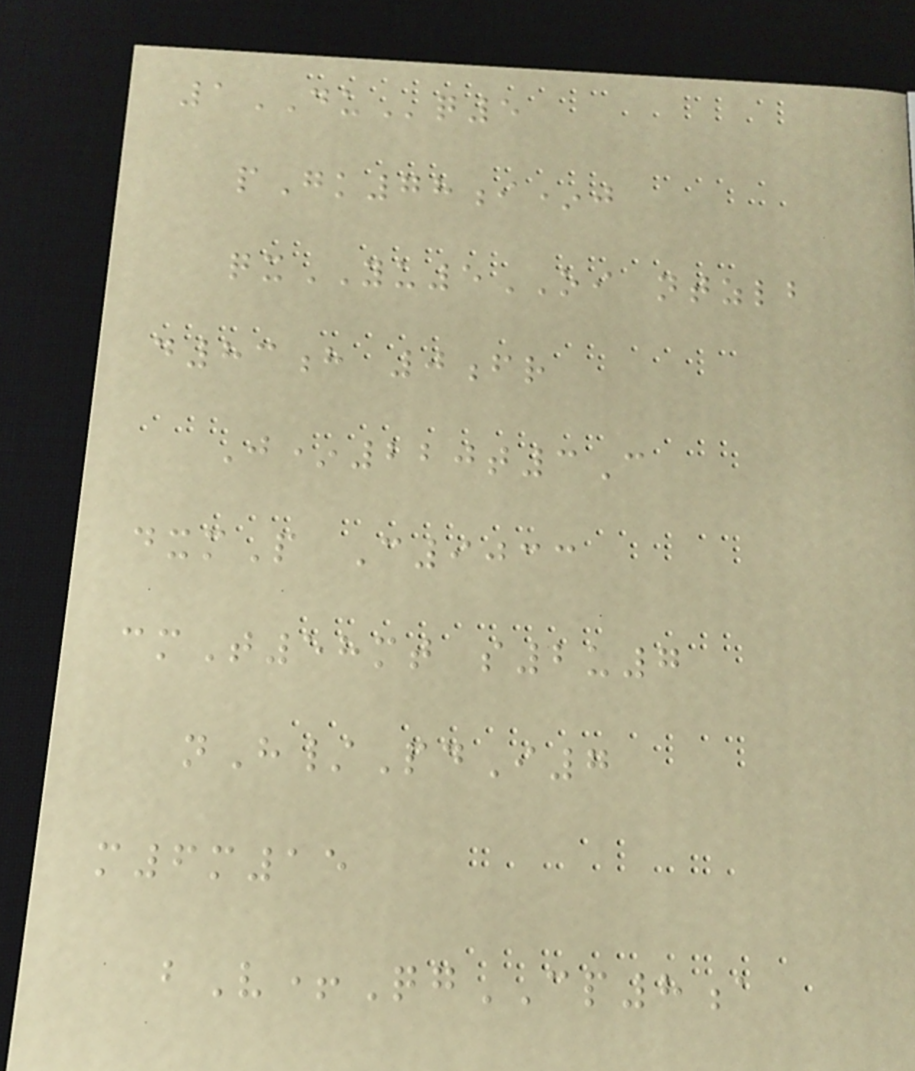1DUq5
pGk78i*j
qxYU5OI ntzlb
d83h 0fr
J*220t3C
dxmP C9033
cmT58mt s2u7
nH/PdI7
m6m15
bV+QgCP8a
